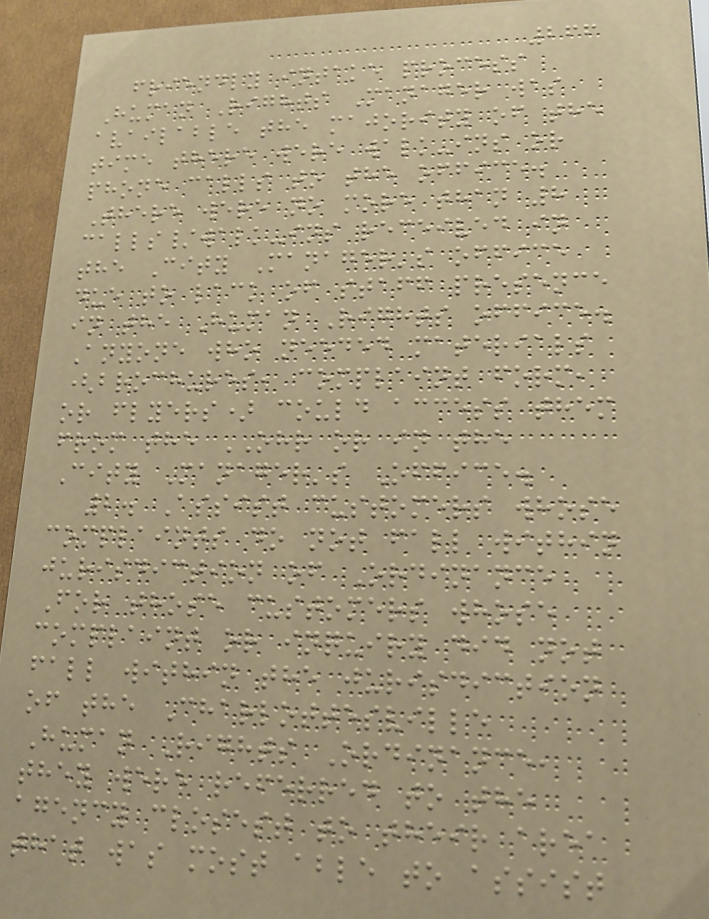266
friendly intake process
Human Rights Manager was
available the majority of the
time there were walk-ins or
phone calls to the office.
There were no more than 8
calls/walk-ins received in
the City Manager's office
due to lack of staff presence
in the Human Rights office.
Anyone who needed materials
(brochures, complaint form,
or flyers) could access them
from the OHR or in the
City Manager's Office.
2. Assist customers whose
complaints do not fall within
jurisdiction of Ordinance
For those customers whose
complaint or inquiry did not
fall within the jurisdiction
of the Charlottesville
Human Rights Ordinance,
they were referred to the
agency closest to their area
that was most able to assist
